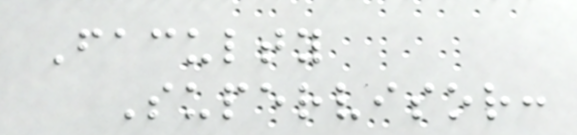Faculty
Supervisor:
